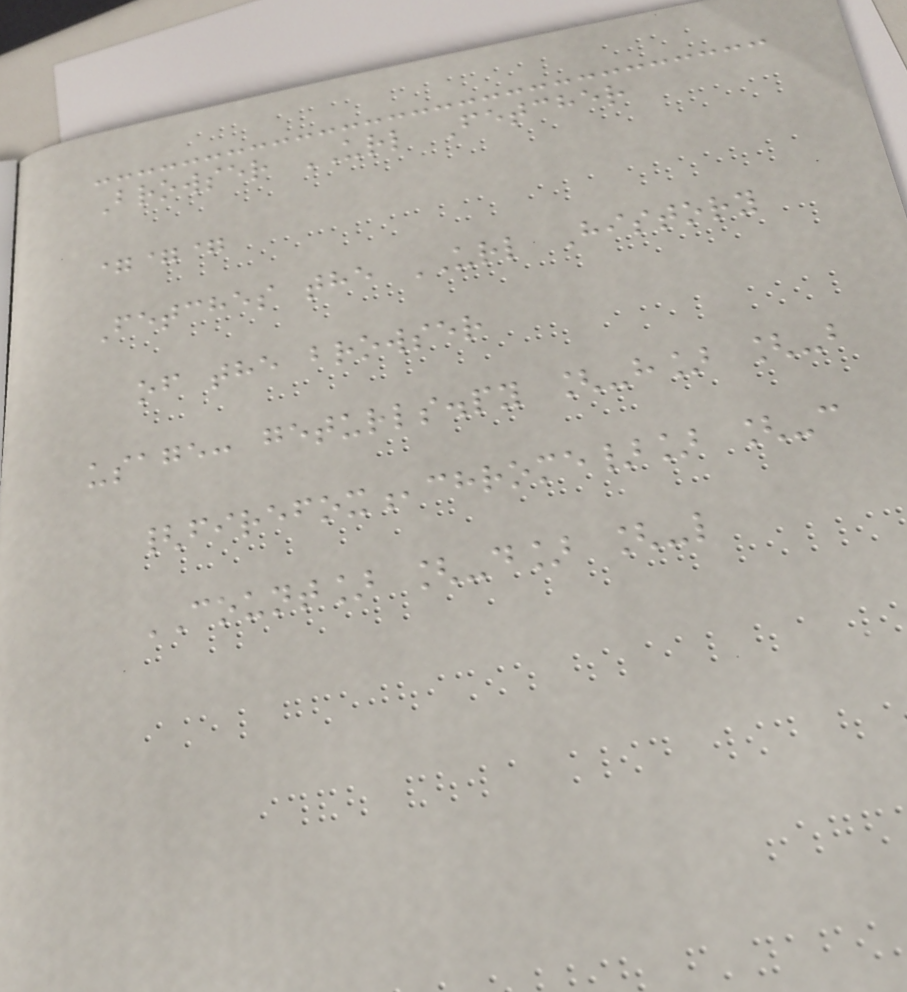Browser URL Fetcher
===
Fetches the URL History
of the browser
usage: geturls.py [-h] [-b
{firefox,chrome}] [-c
COUNT] [-d] [-l
